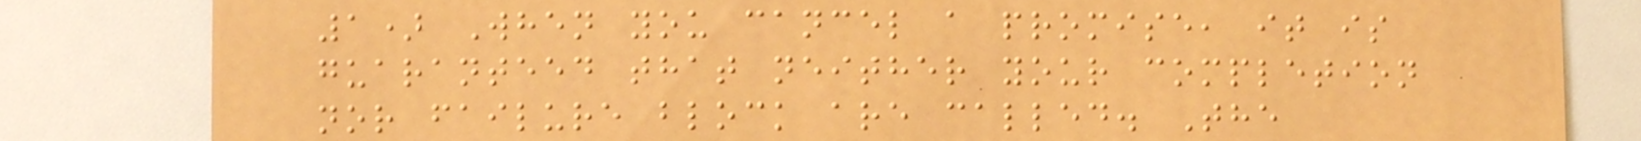1) When you cancel a promise, it is
guaranteed that neither your completion
nor failure block are called. The
